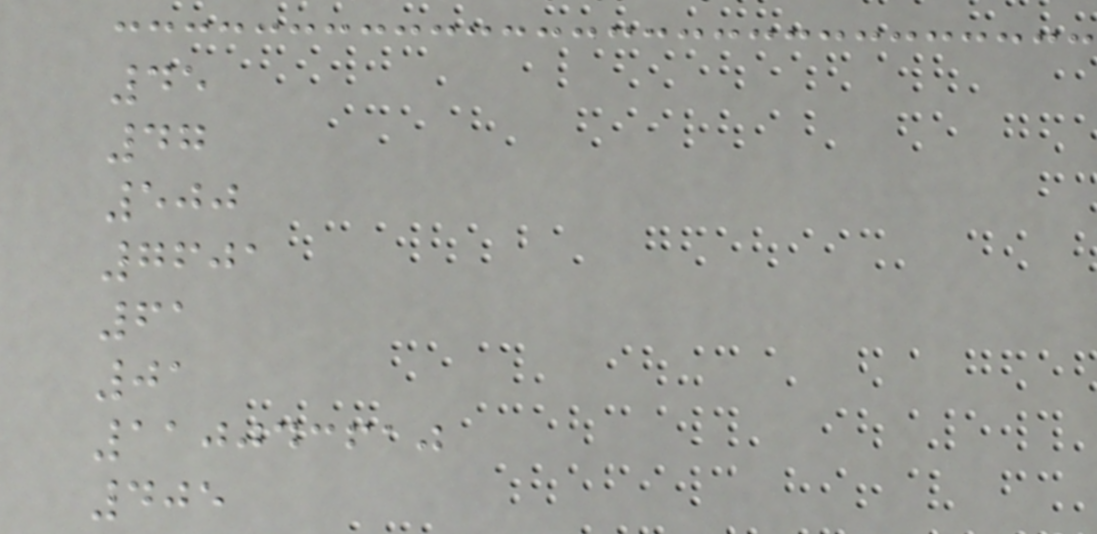45
47
500
7601
61
01
110043610
405
